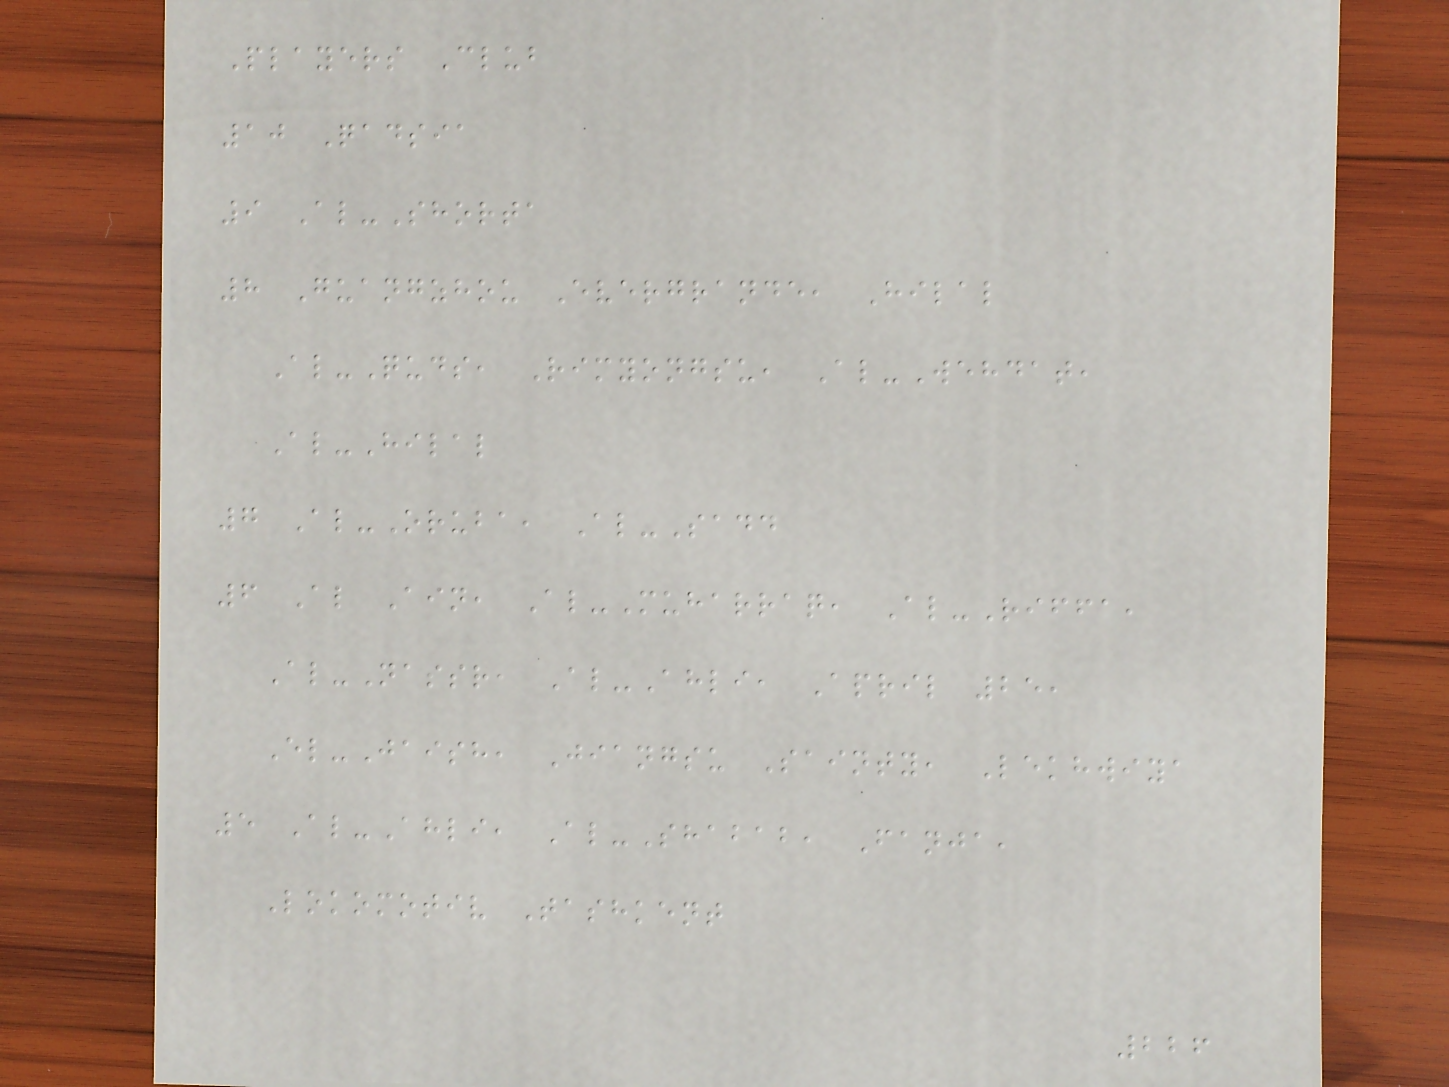Players Club
10 Qadsia
9 Al-Shorta
8 Guangzhou Evergrande, Hilal
Al-Quds, Rimyongsu, Al-Wehdat,
Al-Hilal
7 Al-Oruba, Al-Sadd
6 Al Ain, Al-Muharraq, Al-Riffa,
Al-Nassr, Al-Ahli, April 25,
El-Jaish, Jiangsu Sainty, Lekhwiya
5 Al-Ahli, Al-Shabab, Fanja,
Lokomotiv Tashkent
226
